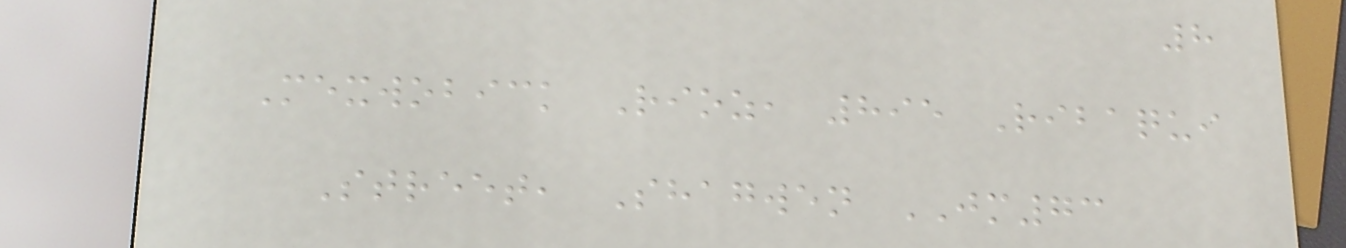8
Mexwobick Rioz, 895 Ribaqui
Street, Shagwen JM73
